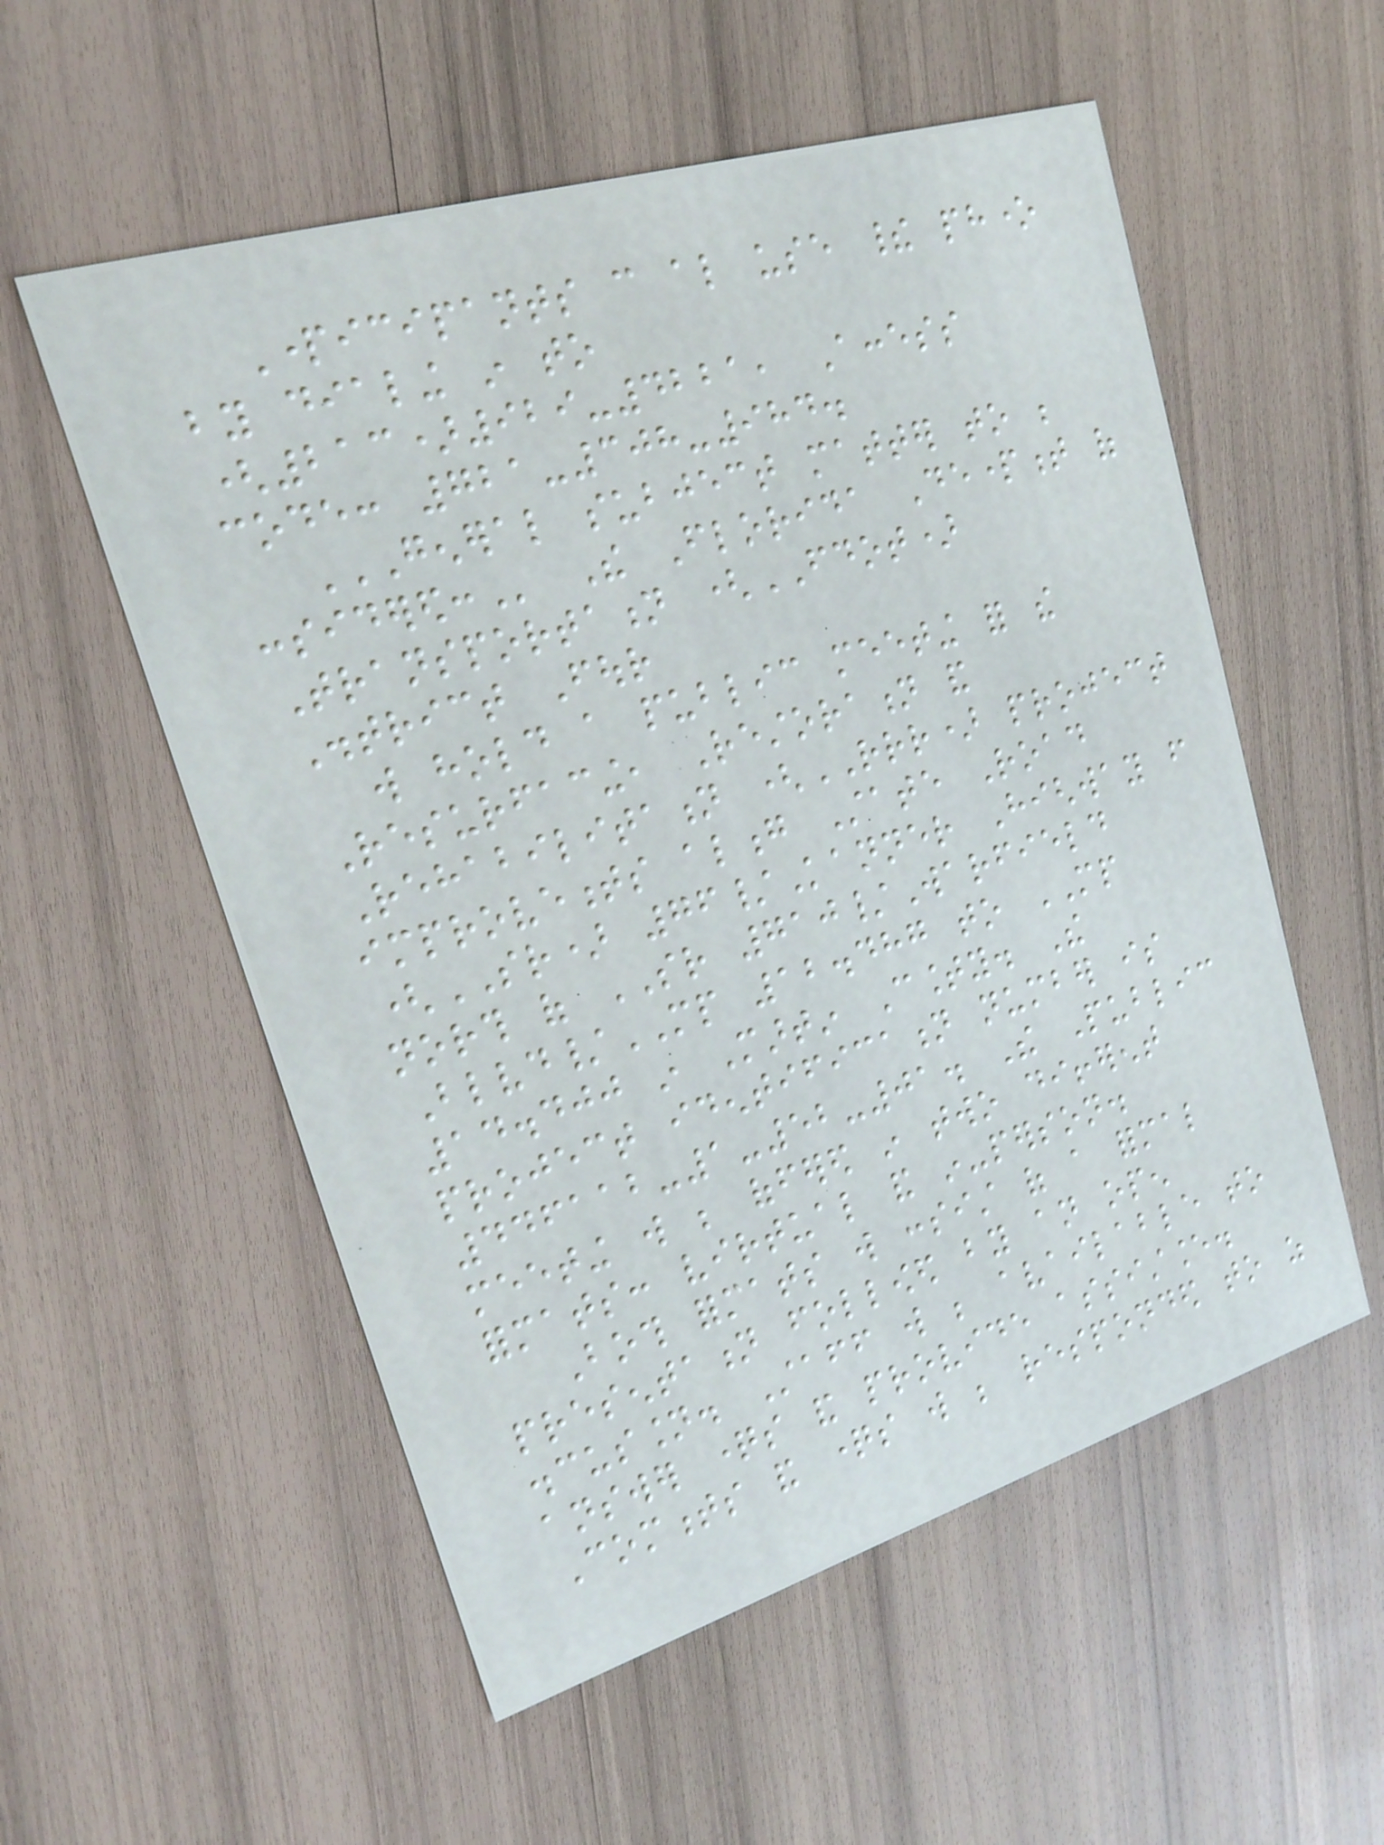Participants can also use their phone
by dialing in to
(213)929-4221, Access
code: 721-308-984.
GENERAL SUBJECT MATTER TO BE
CONSIDERED: The Florida Department of
Transportation (FDOT)
District Four
will hold a public meeting for the
Resurfacing, Restoration and
Rehabilitation (RRR) project
improvements along State Road
(SR) 76/Kanner Highway from
north of SR 710/Warfield
Blvd/MP 12.487 to MP
14.400 in Martin County. The
project identification number is
446112-1-52-01. The Public
meeting will be offered in two different
formats: virtual and in-person.
Both formats will consist of a formal
presentation followed by an open
discussion. Staff will be available to
answer questions and provide assistance.
Comments and questions will be responded to as
